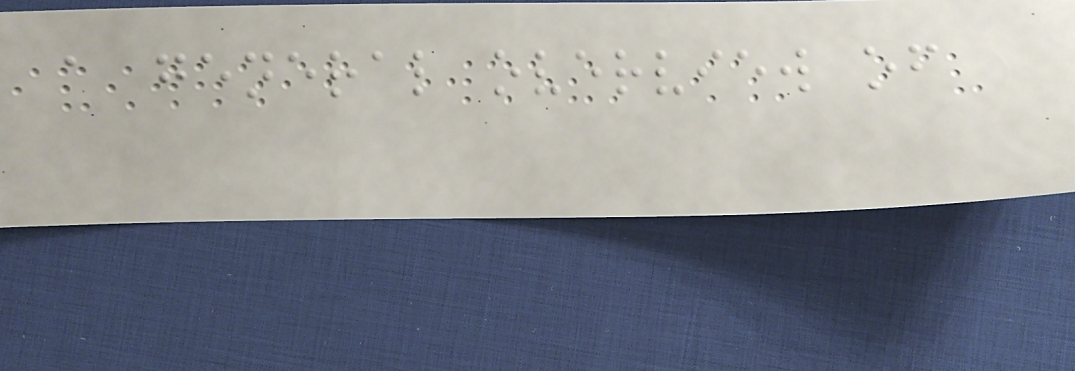a general overview of
